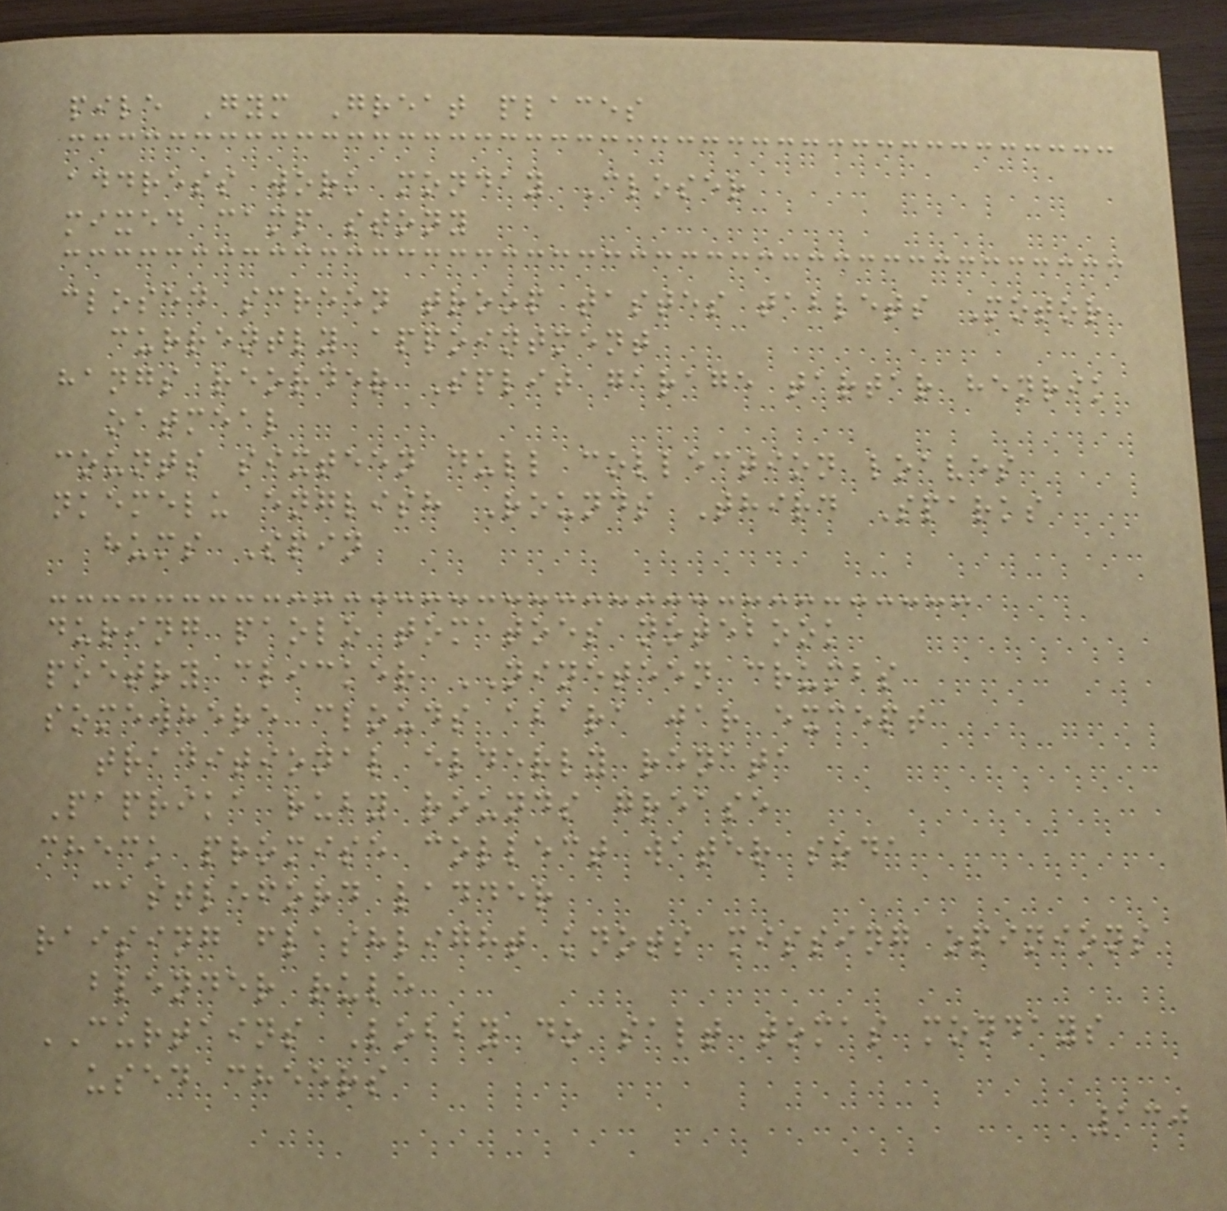pile Gym Great places
address work monday Closer
mixed camp stony
closed screen troop tastes tablets Motor
currently appointment
hangs reorder Split garage tartar henrik
oatmeal
counts sixteen dull collection loaves
nkemelu english Rounds Third Sparks
hums Spin
during paolo tomatoes notebook
poetry clicker NINETEEN crumbs
somewhere clouds abara jar except
traditional elderly renata
Paprika ruby rounds grease
check promise collect water soda
castleford ladder
raising flashlight knots missing opinions
blender rule
CURTAINS Lobby do salt tomas mondays
used cheers
130
